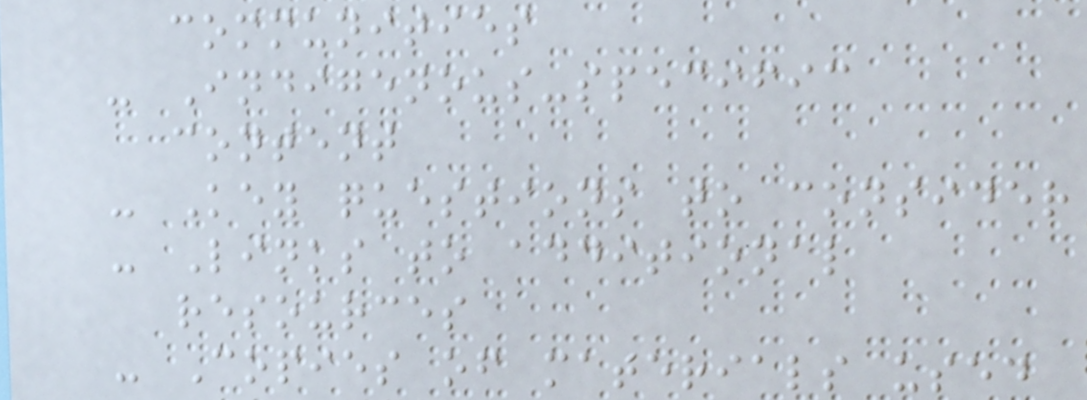communities
- Indigenous-specific
content
- Key questions to consider
- Links to additional
resources
- Copies of materials used
